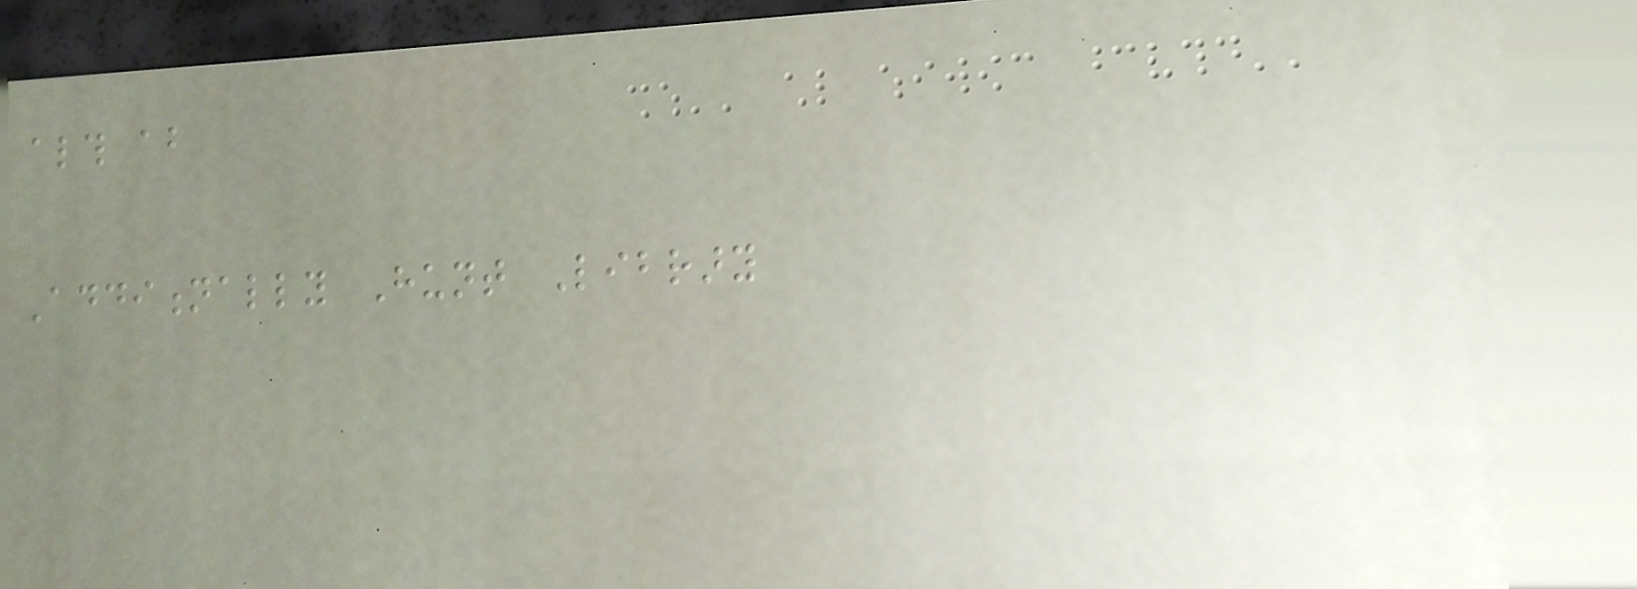although about
Additionally Hunt Library
